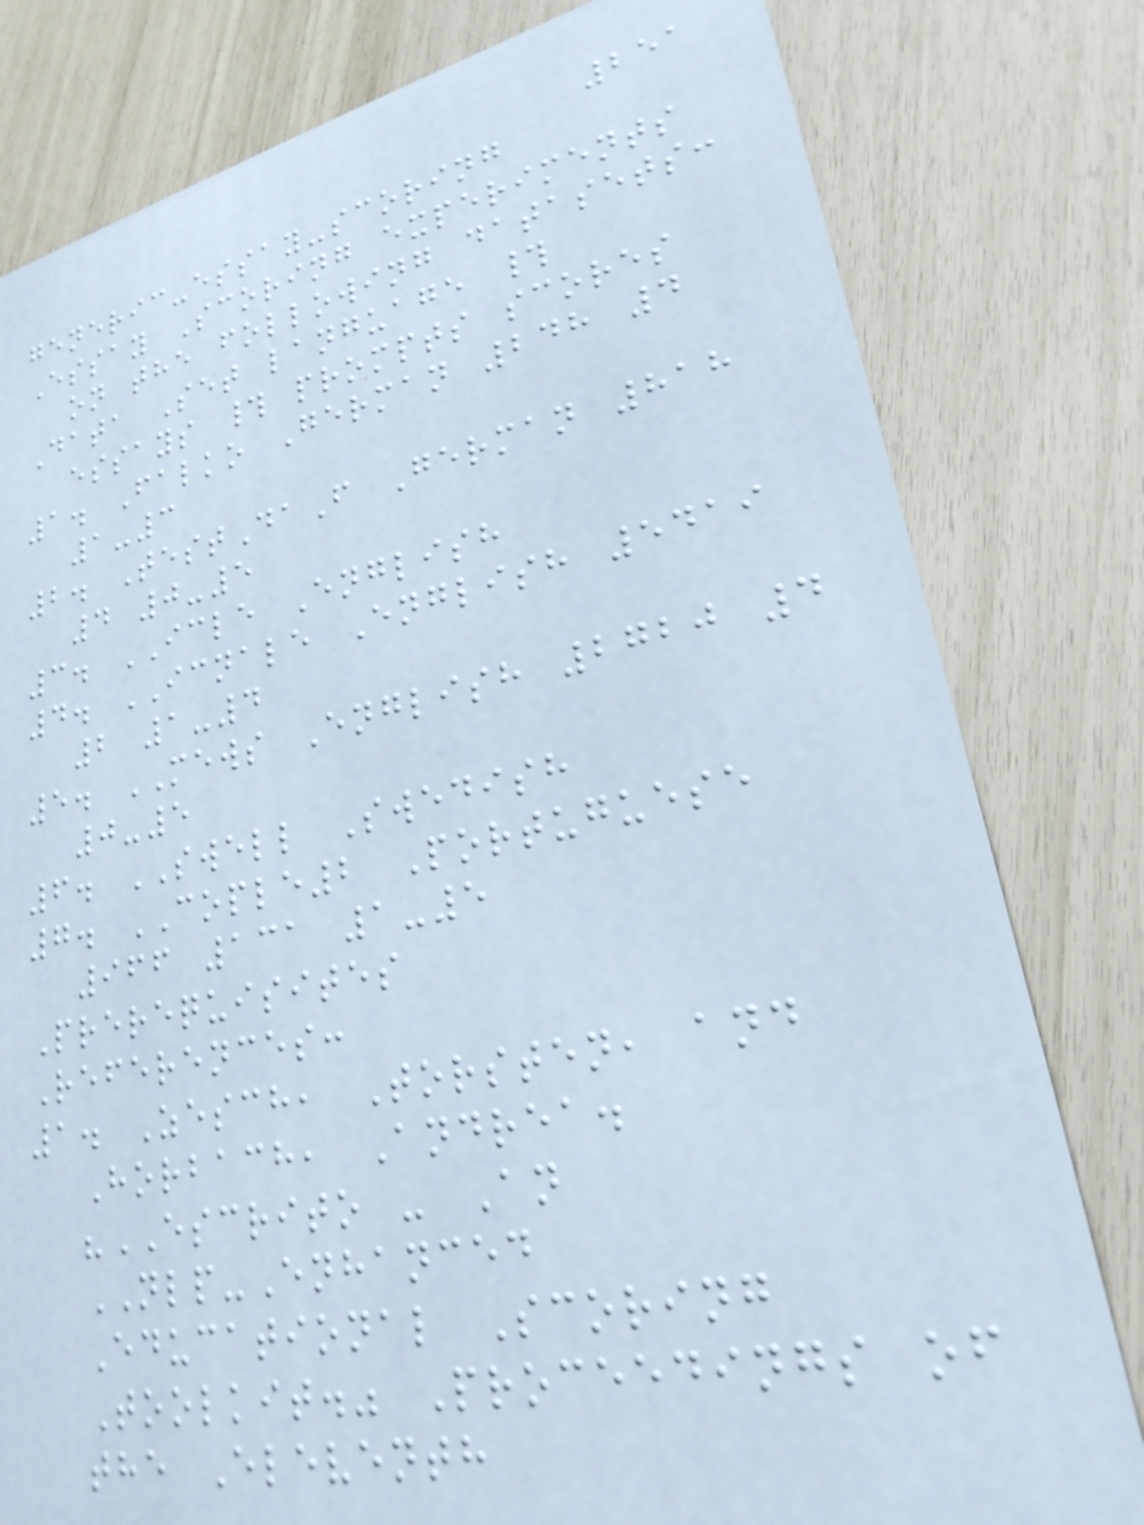251
generic-essay-scoring
Essay Scoring experiments
on the following datasets:
Data Set language #
essays # prompts scores
1. Falko German 248 4
1-3
2. TestDaF German 818
4 0-5
3. ICLE English
4. ICNALE English 5419
2 1-4
5. MEWS English 2720 4
0-5
6. SWELL Swedish
7. COPLE2 Portuguese
966 131 1-5
Prerequisites
References:
1. Zesch, Torsten, and
Horbach, Andrea.
"ESCRITO - An
NLP-Enhanced
Educational Scoring
Toolkit." Proceedings of
the Eleventh
